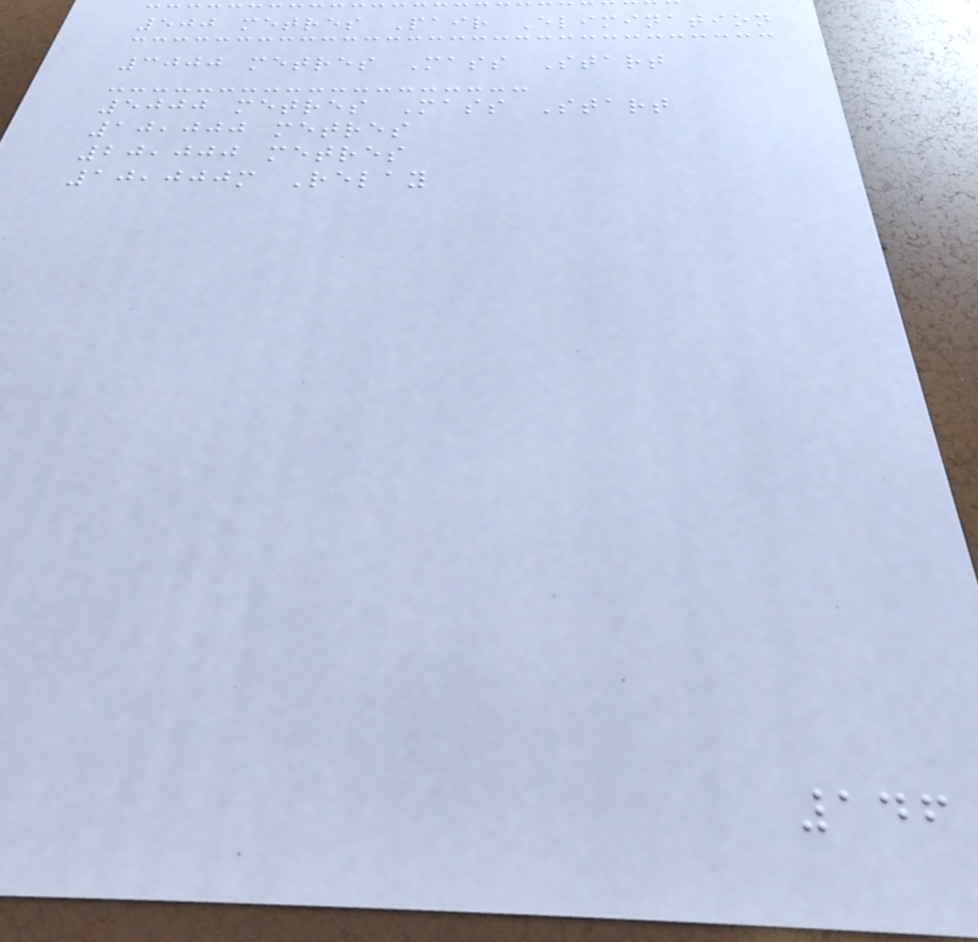500 metres Pair Elimination
3000 metres Mass Start
5000 metres Mass Start
10,000 metres
20,000 metres
10,000m Relay
146
